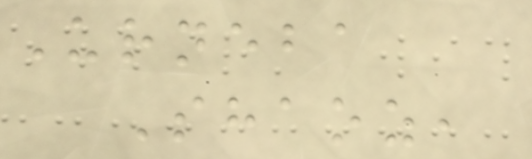Urneba
Shaoz,
